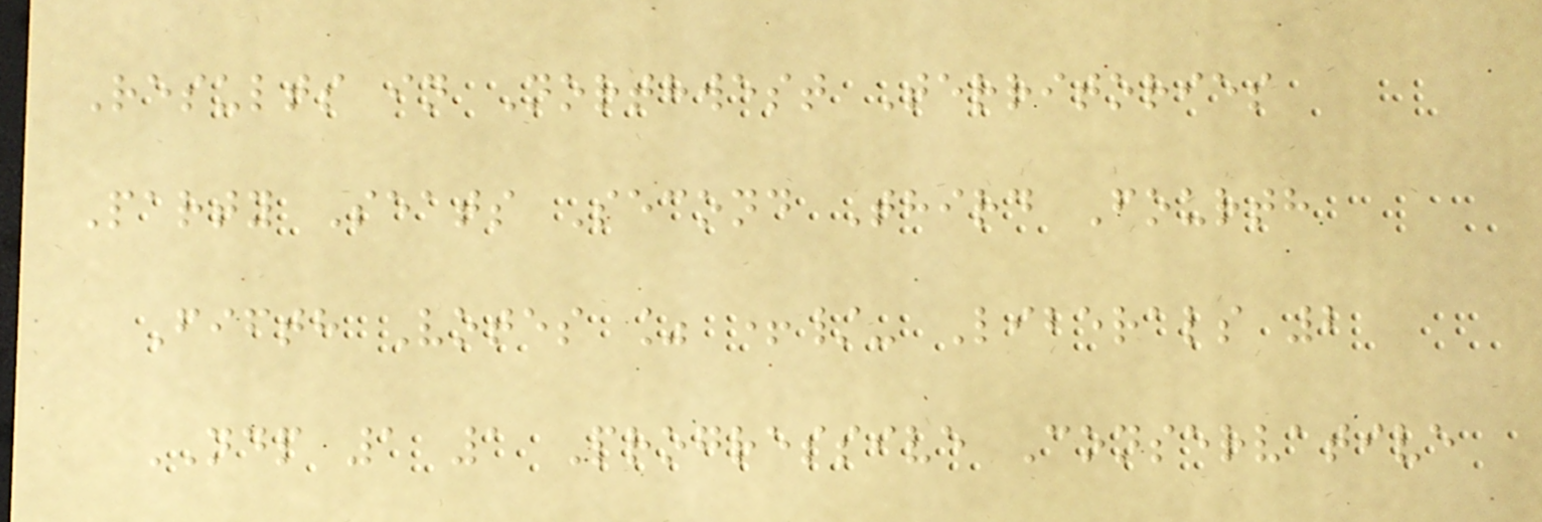Results in Northwest Territories
Party Seats Second Third Fourth
Fifth Votes % +/- Liberals 2
NDP 1 1 Progressive Conservative
